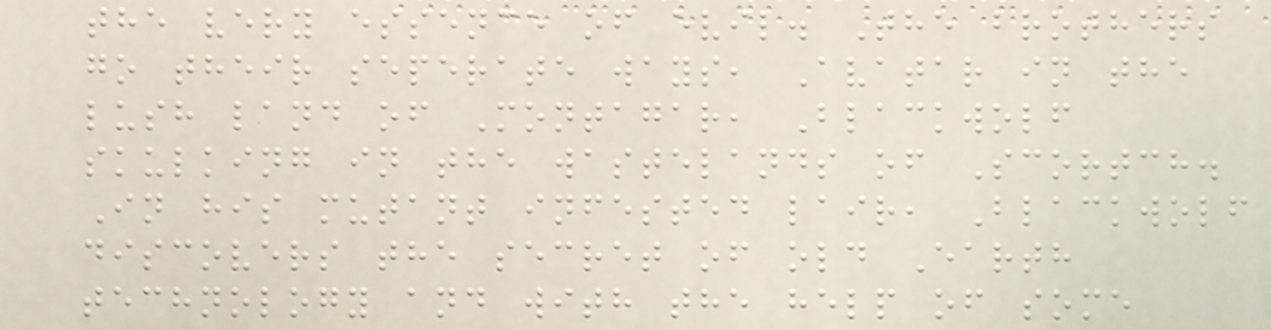the very essence of evil. The brothers
go their seperate ways, Avatar in the
lush land of Montagar, Blackwolf
skulking in the wastelands of Scortch.
In his mutant infested lair, Blackwolf
discovers the secret of old Earth
technology and with the help of some
